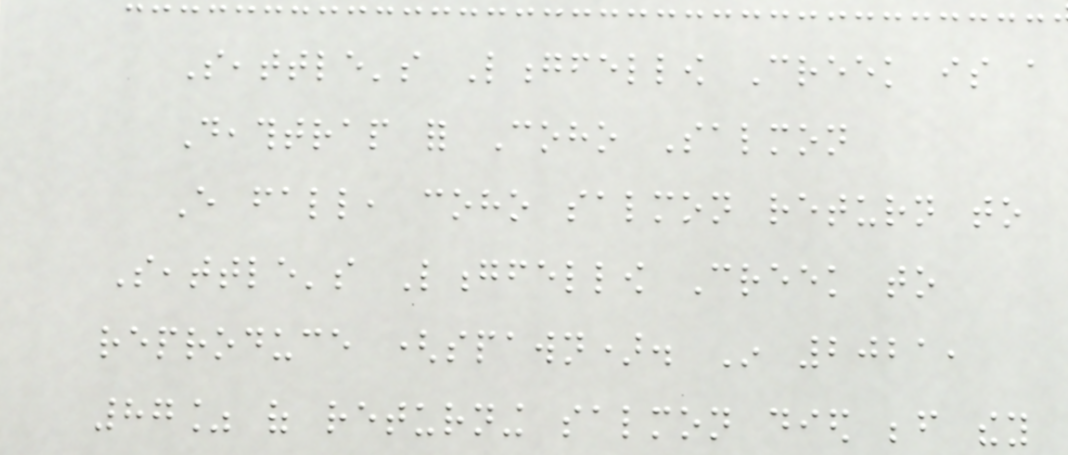Seattle's Longfellow Creek is a
Deathtrap for Coho Salmon
Every fall, coho salmon return to
Seattle's Longfellow Creek to
reproduce (spawn). In 2021,
87% of returning salmon died before they
